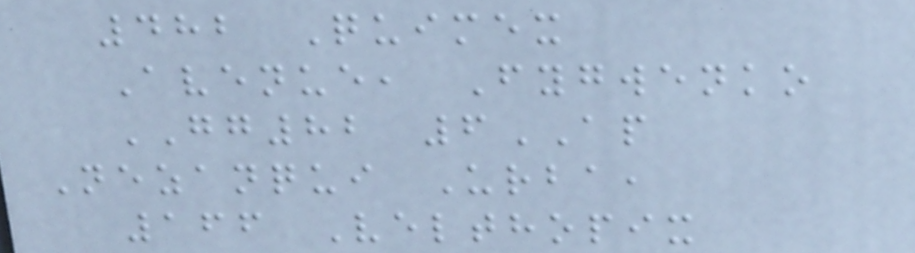482 Quimex
Avenue, Fygwenko
GG82 6AP
Nezanqui Urba,
166 Velthopix
